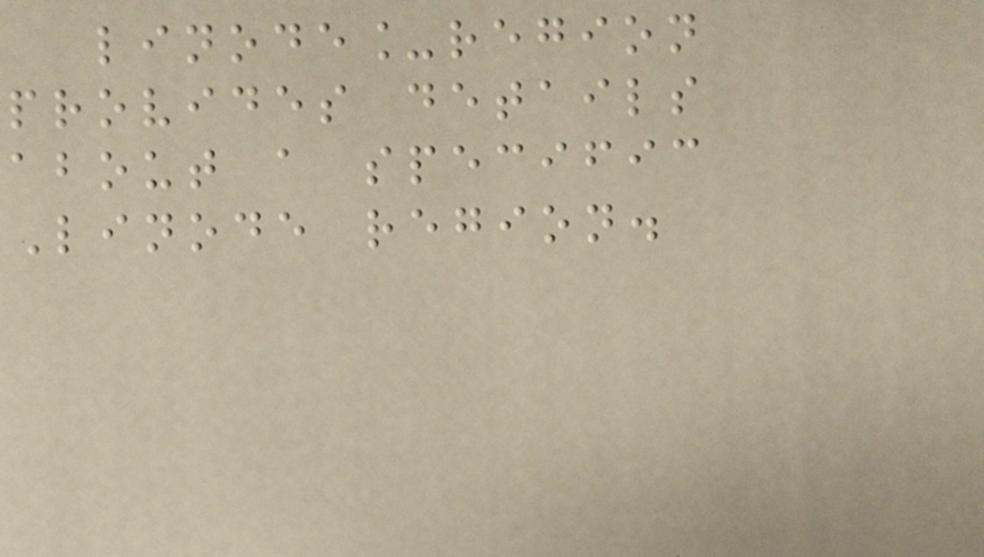linode_region
provides details
about a specific
Linode region.
